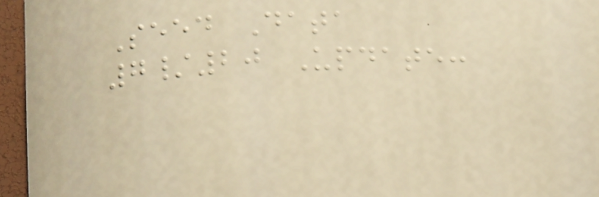Seed Data
7/20 Update:
